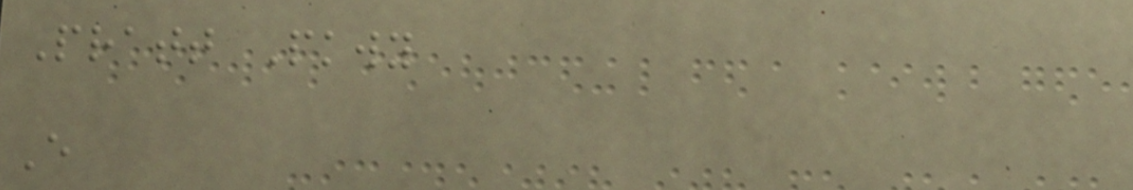Pratt Pkwy
E
